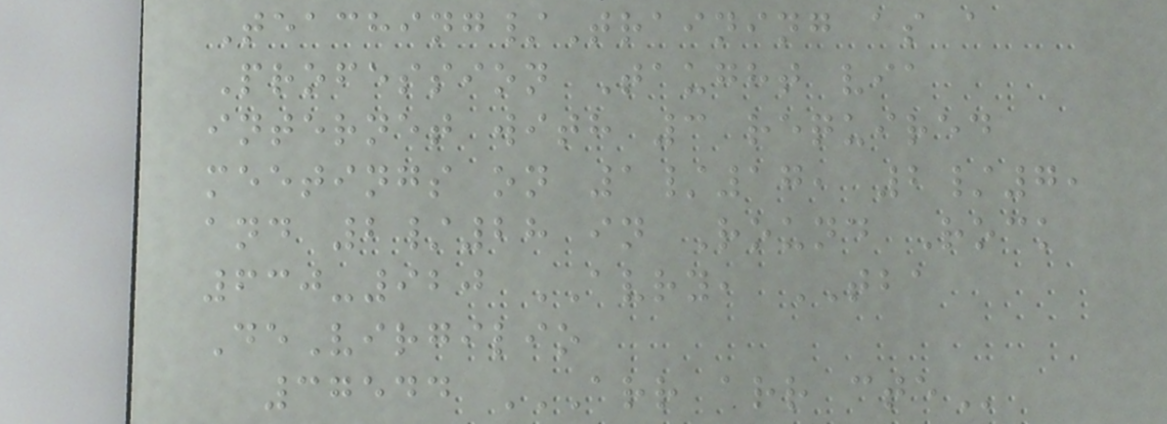Teaching/Training as a
Profession Taught via
internet with 3 required
meetings on 1/17, 2/7,
and 2/28 in Round Rock
630-920 AVRY, TBA
DeVirgilio
37544 ARR ARR CTE
